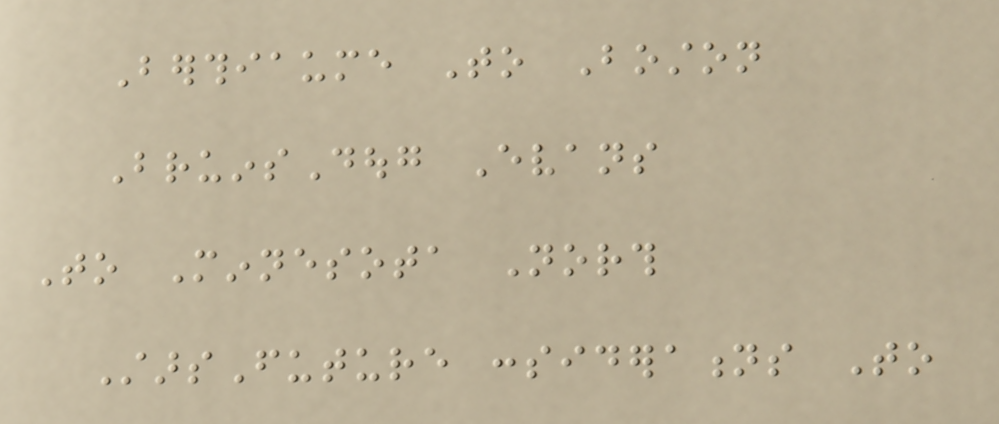Berthiaume To Boston
BruinsDoug Evans
To Minnesota North
StarsFuture considerations To
